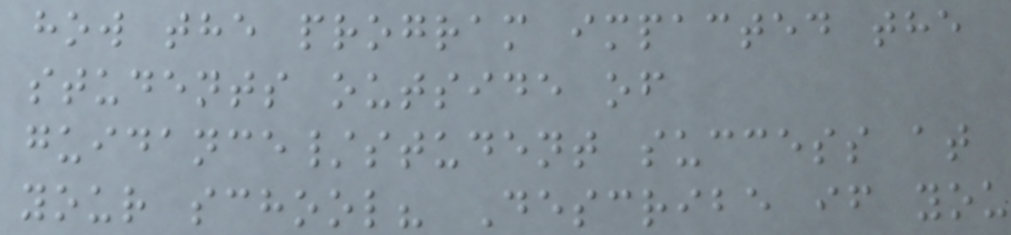how the program impacted the
students outside of
guidance/student success at
your school? Describe if you
